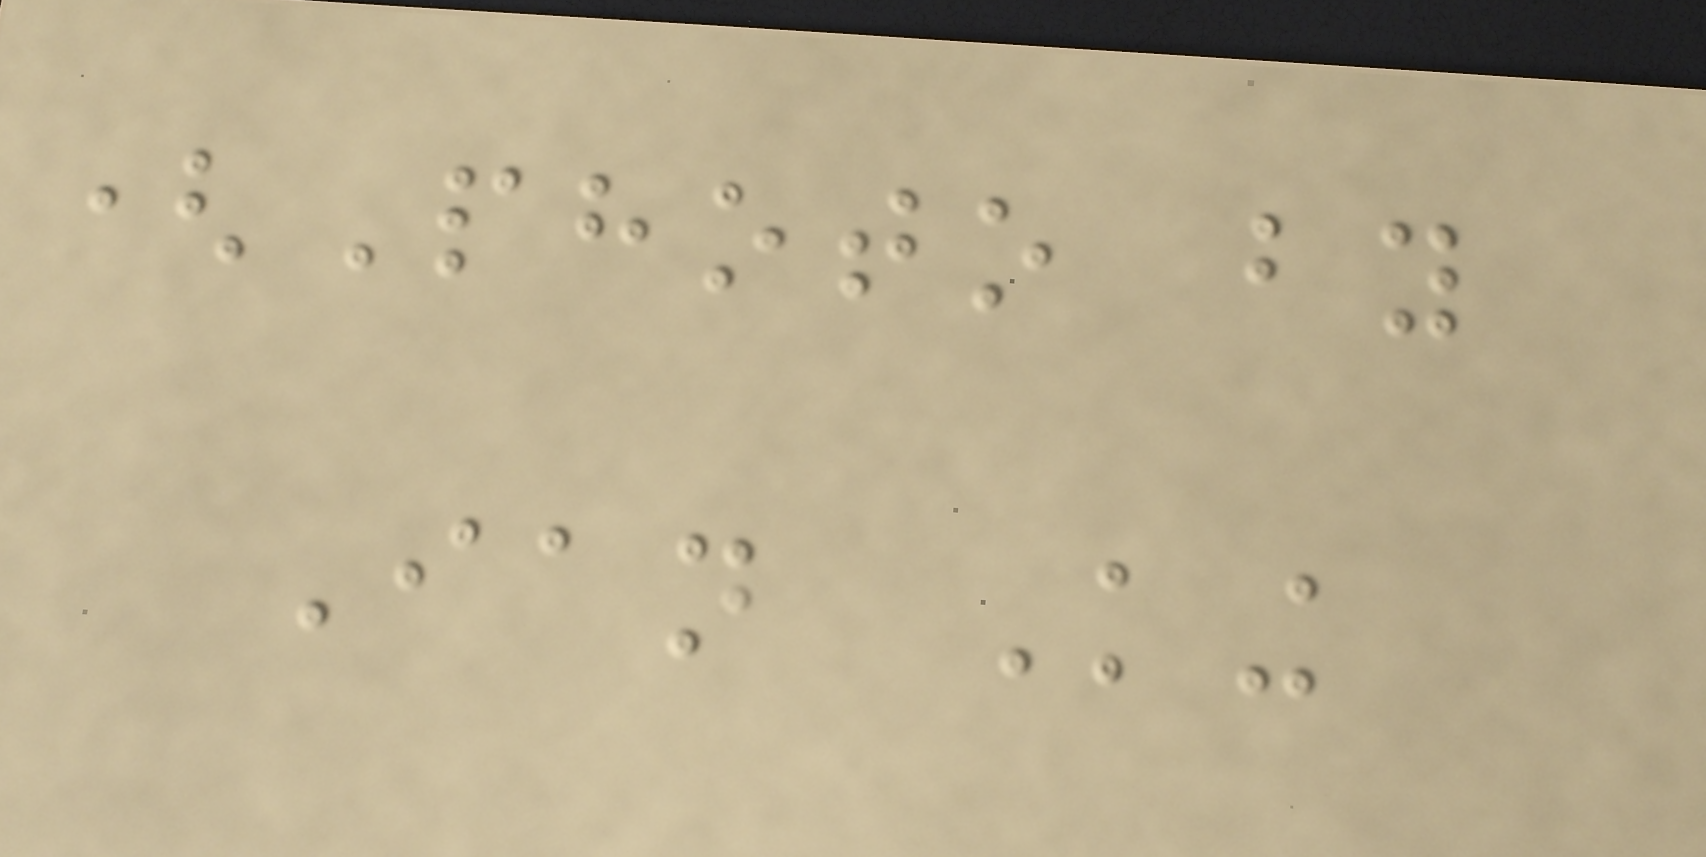(Photo by
Ian King
